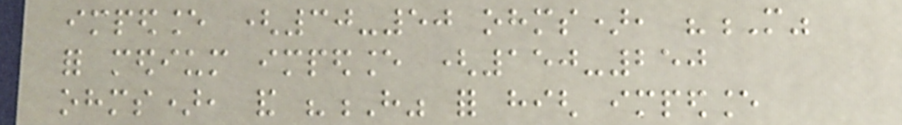impedance (30-50 ohms), "M"
for medium impedance (150-250
ohms), and "H" for high impedance
